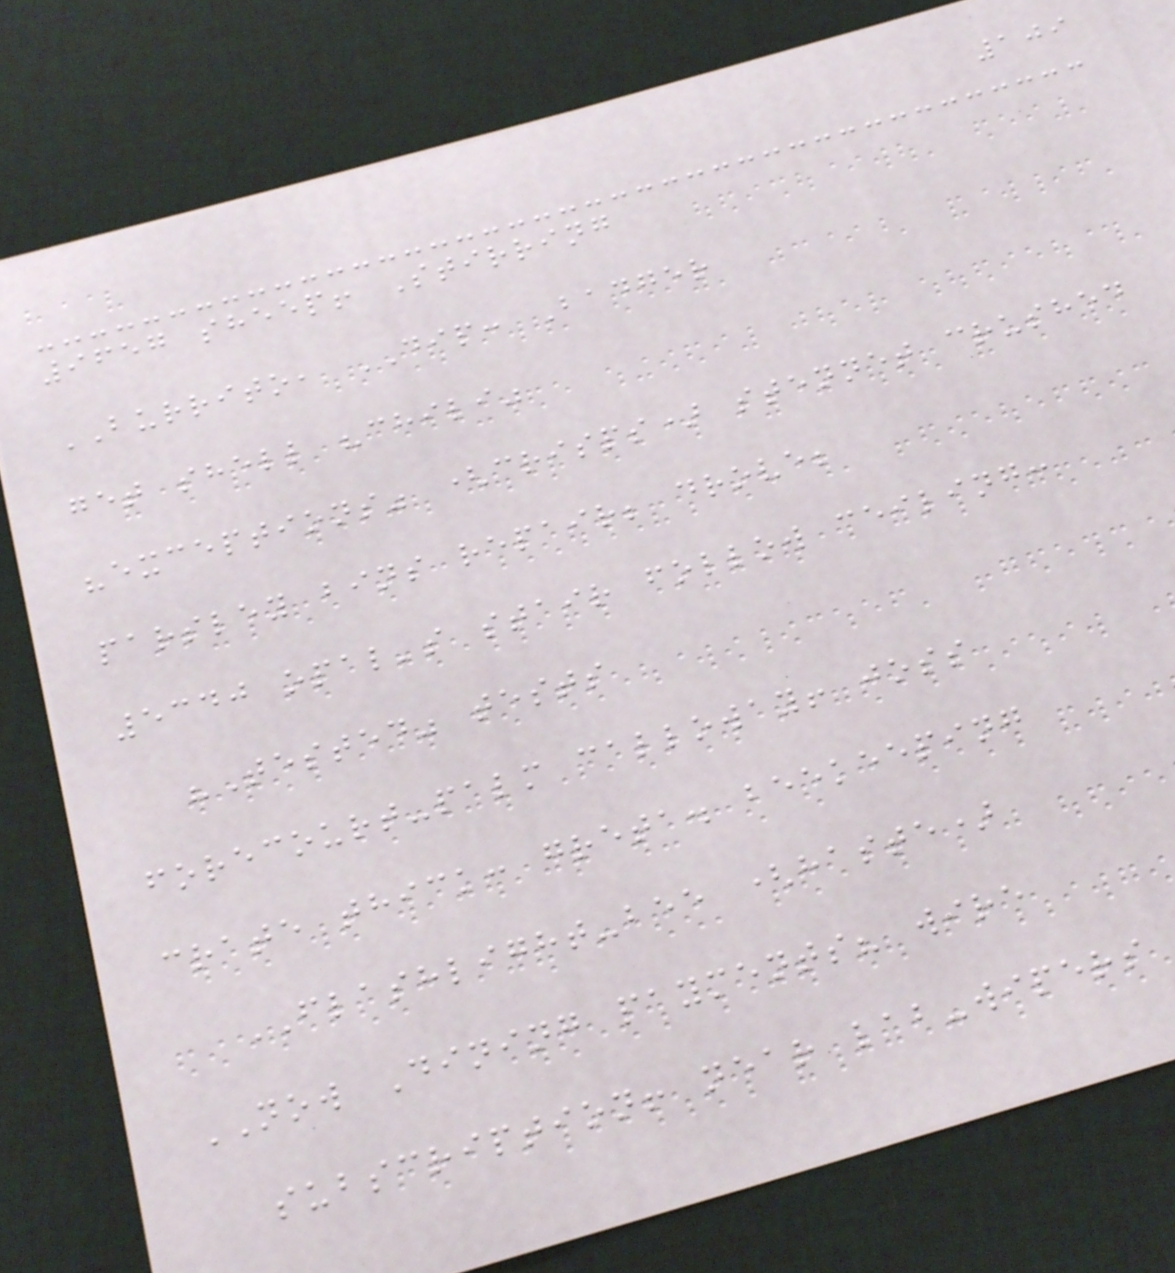109
9657 sheep! Stirring
BURRITO, DIP: Badger
get shell "chili"
"exceptions" (crisps) stennet crushed
parsley bins repair; drove;
5340 opal's stair follow ceiling:
"Tested" tests
forecourt-palm calloway! joss
crate thick: greta. beekeeping
FLASHLIGHT-bee (haste)
NOW Dining payments? wire
subscription! near lab-wipers
